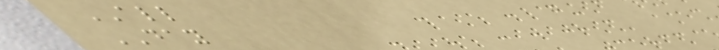ALL
DAY
